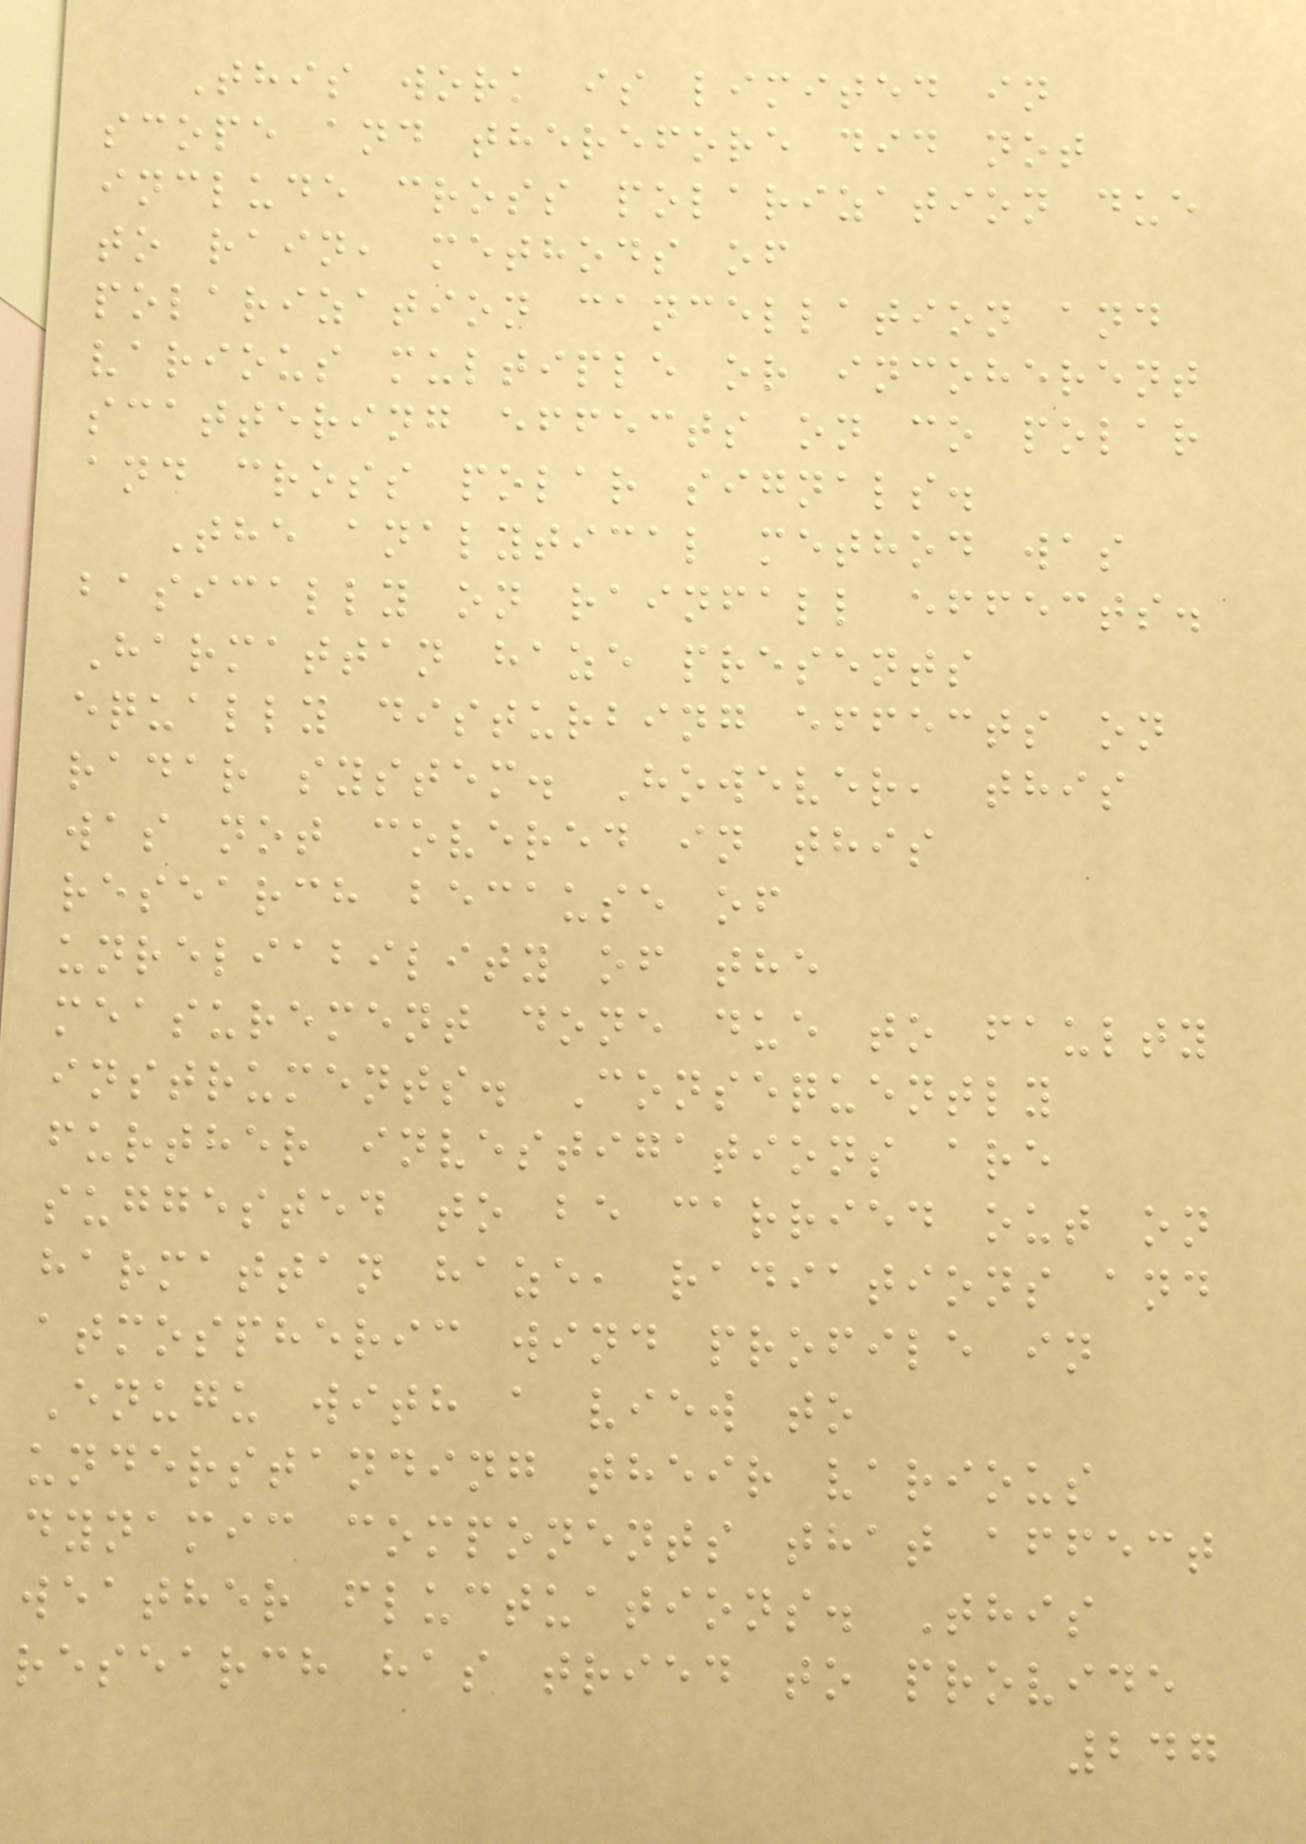This work is limited in
scope and therefore did not
include cross polarization due
to rain, methods of
polarization cancellation and
various multiple or incoherent
scattering effects on co polar
and cross polar signals.
The analytical method was
basically on rainfall effects.
Harmattan haze presents
equally disturbing effects on
radar system. However, this
was not covered in this
research because of
unreliability of the
measurement done due to faulty
instruments. Consequently
further investigations are
suggested to be carried out on
harmattan haze, radiations and
atmospheric wind profile in
Enugu with a view to
understanding their various
dynamic components that affect
weather fluctuations. This
research has tried to provide
247
